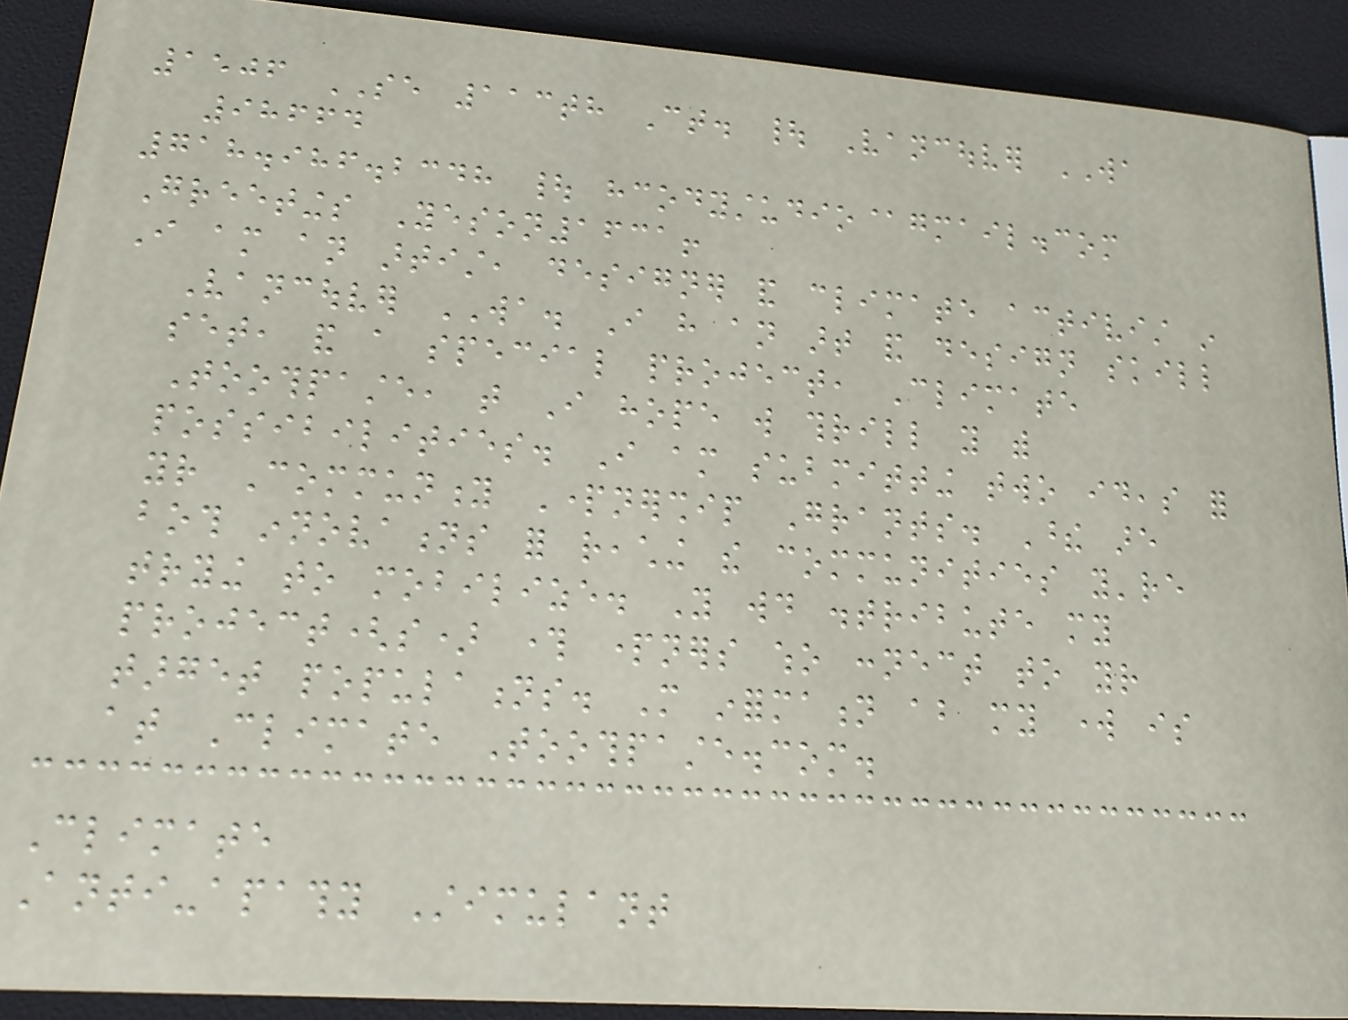1506 SE 113th Ct. | Vancouver WA
98664
718.986.2348 | hcodystudio@gmail.com
Greetings Yeson1631!
I am an artist, designer and climate activist in
Vancouver WA. I have an art and design skill
set, and a special project, Climate
Toothpaste, that I hope will thrill you with
possibilities. I am submitting two ideas for
your Community Partnership Grants. These are
both innovations for reaching the communities you're
trying to mobilize. You would distribute my
project(s) through partners who connect to your
target populations. More information about my work is
at Climate Toothpaste.com.
Climate
Anti-apathy Stimulant
